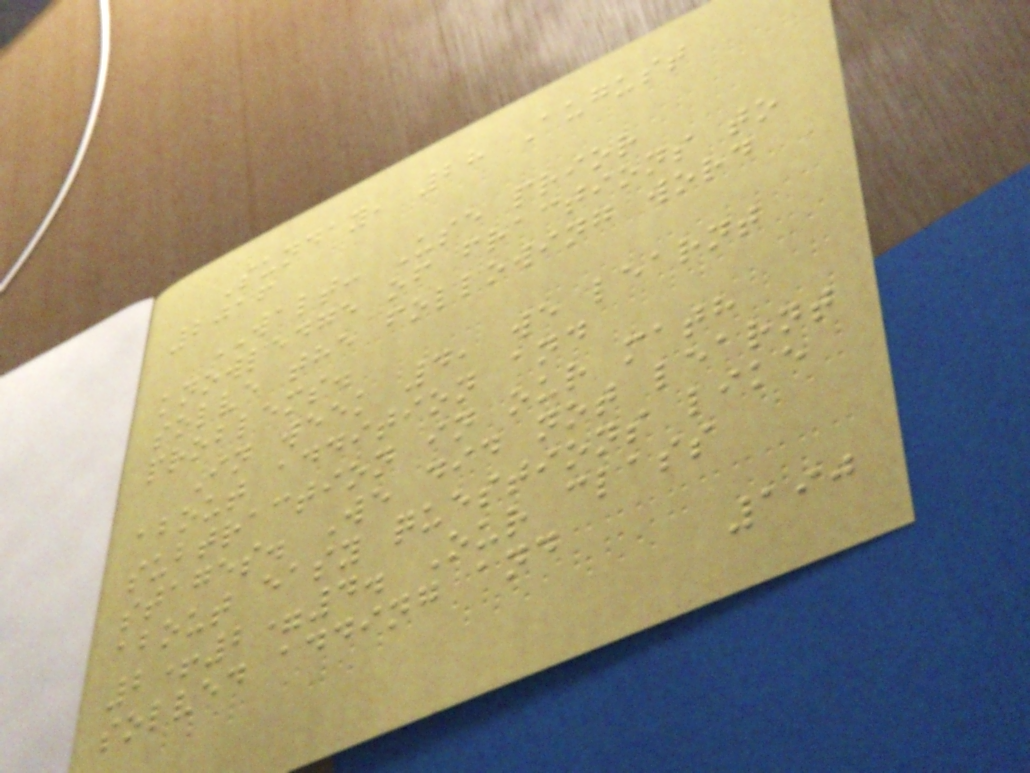Sunday, 28 August
2016
WALT: Use prior
knowledge of fractions to
solve the following word
problems.
In week 4, we learnt
about addition and
subtraction in our math
stages. We did not learnt
about easy questions like
2+2=4. Our class
solved adding and
190
